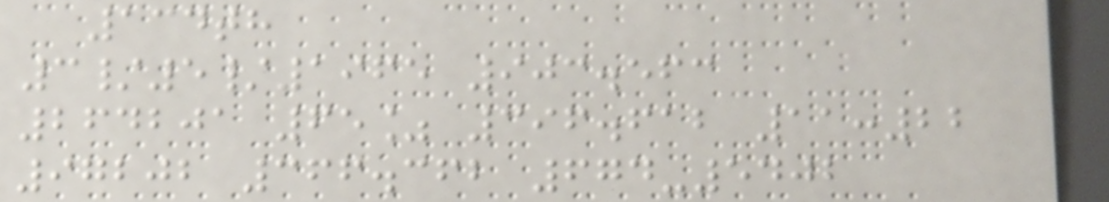134th
3/5/1965 903.563
264201 65% 396.612 11:22
97202 366.362 674-5402
